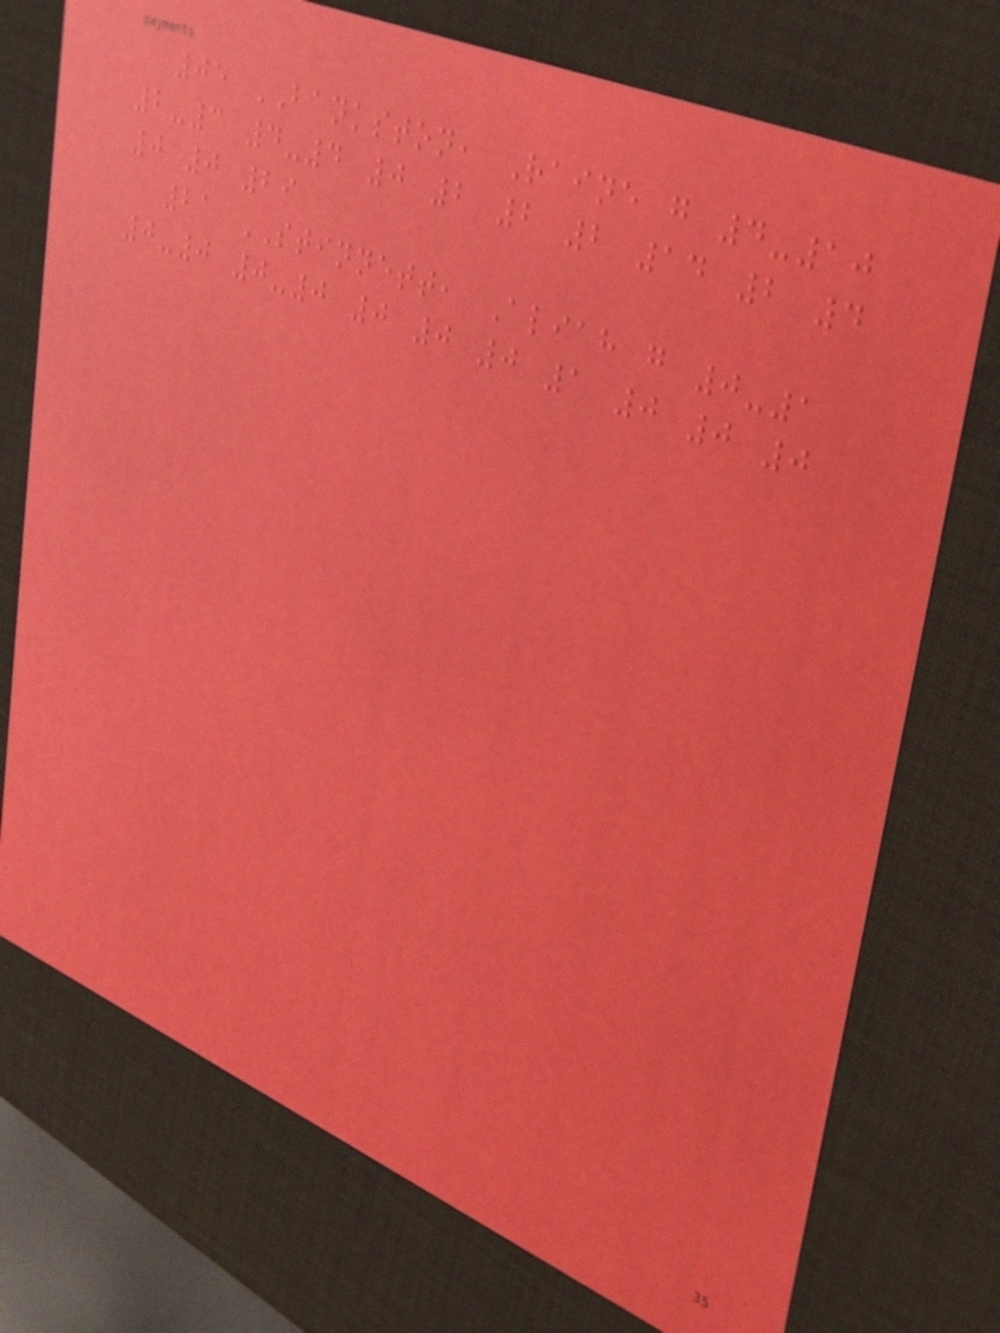05 BANKSTON, Raine g 4-10
2-3 4-4 0 2 2 2 14 2 4
0 0 29
21 STINNETT, Aliah g 0-1
0-0 0-0 0 0 0 1 0 0 0
